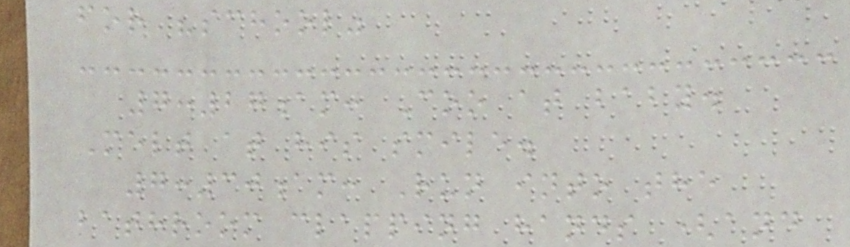for "school"
7:27am: Coo at baby.
Melt at his smile.
7:30am: Run into the
bathroom clapping hands (and
